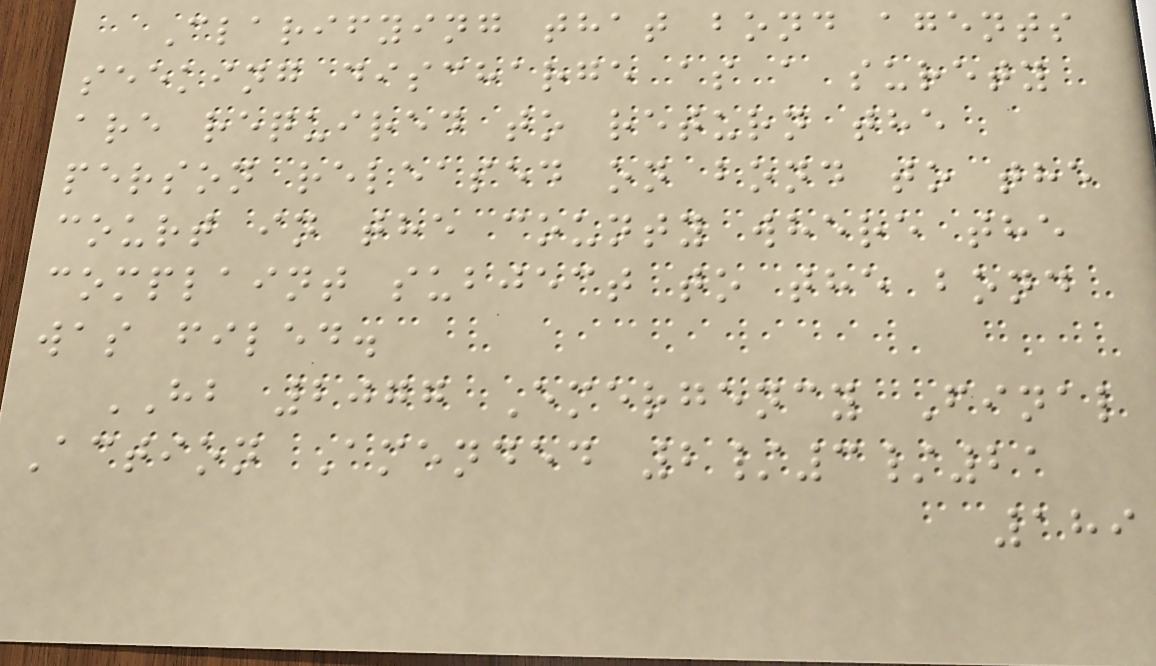Clarifying that bond agents
seeking discharge as a surety
are required to return the
person released on bond to the
court in the county where the
complaint subject to the bond
was filed.
HB 2077 Emergency Final
Action Amended 2/3/21
189
